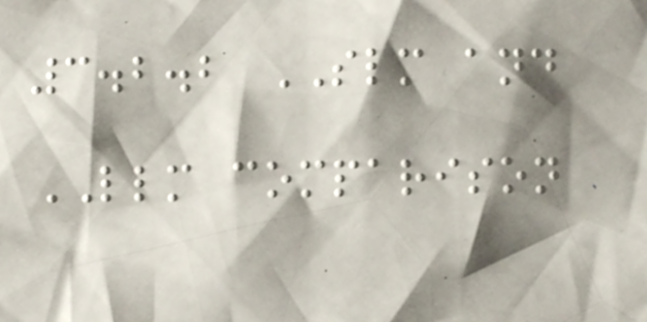3.2.2 SLM and
LLM comparison
